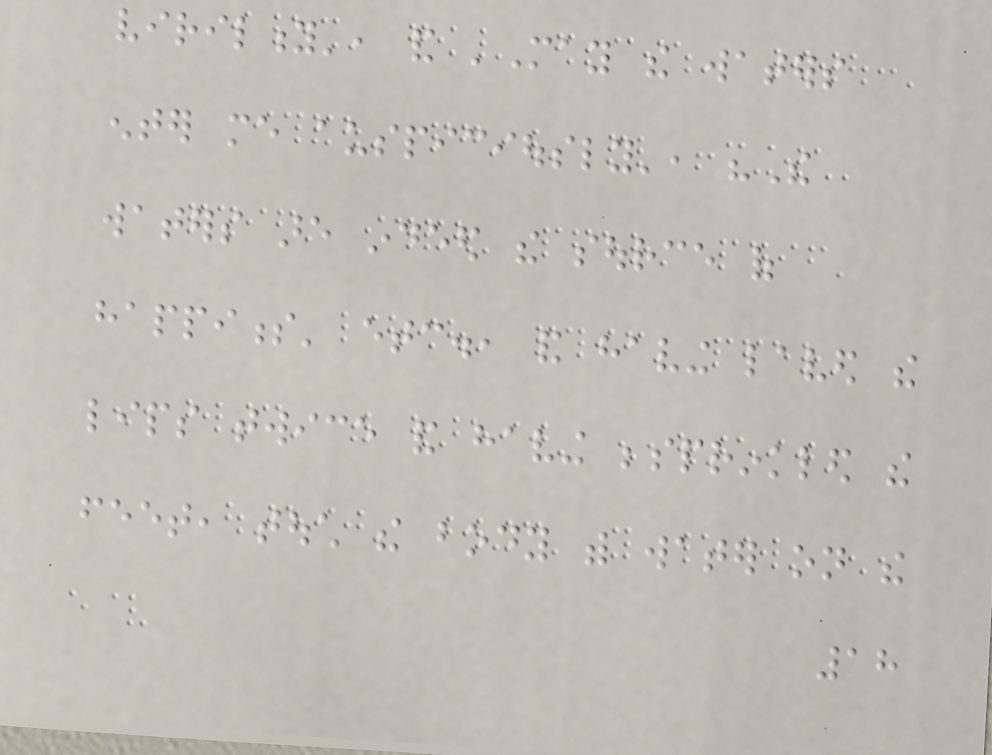virility', and 'May the waters
enter me auspiciously', "The
waters are indeed the source of
happiness' etc., and having laved the
lips twice and having besprinkled the
feet, touch the body with water on the
18
